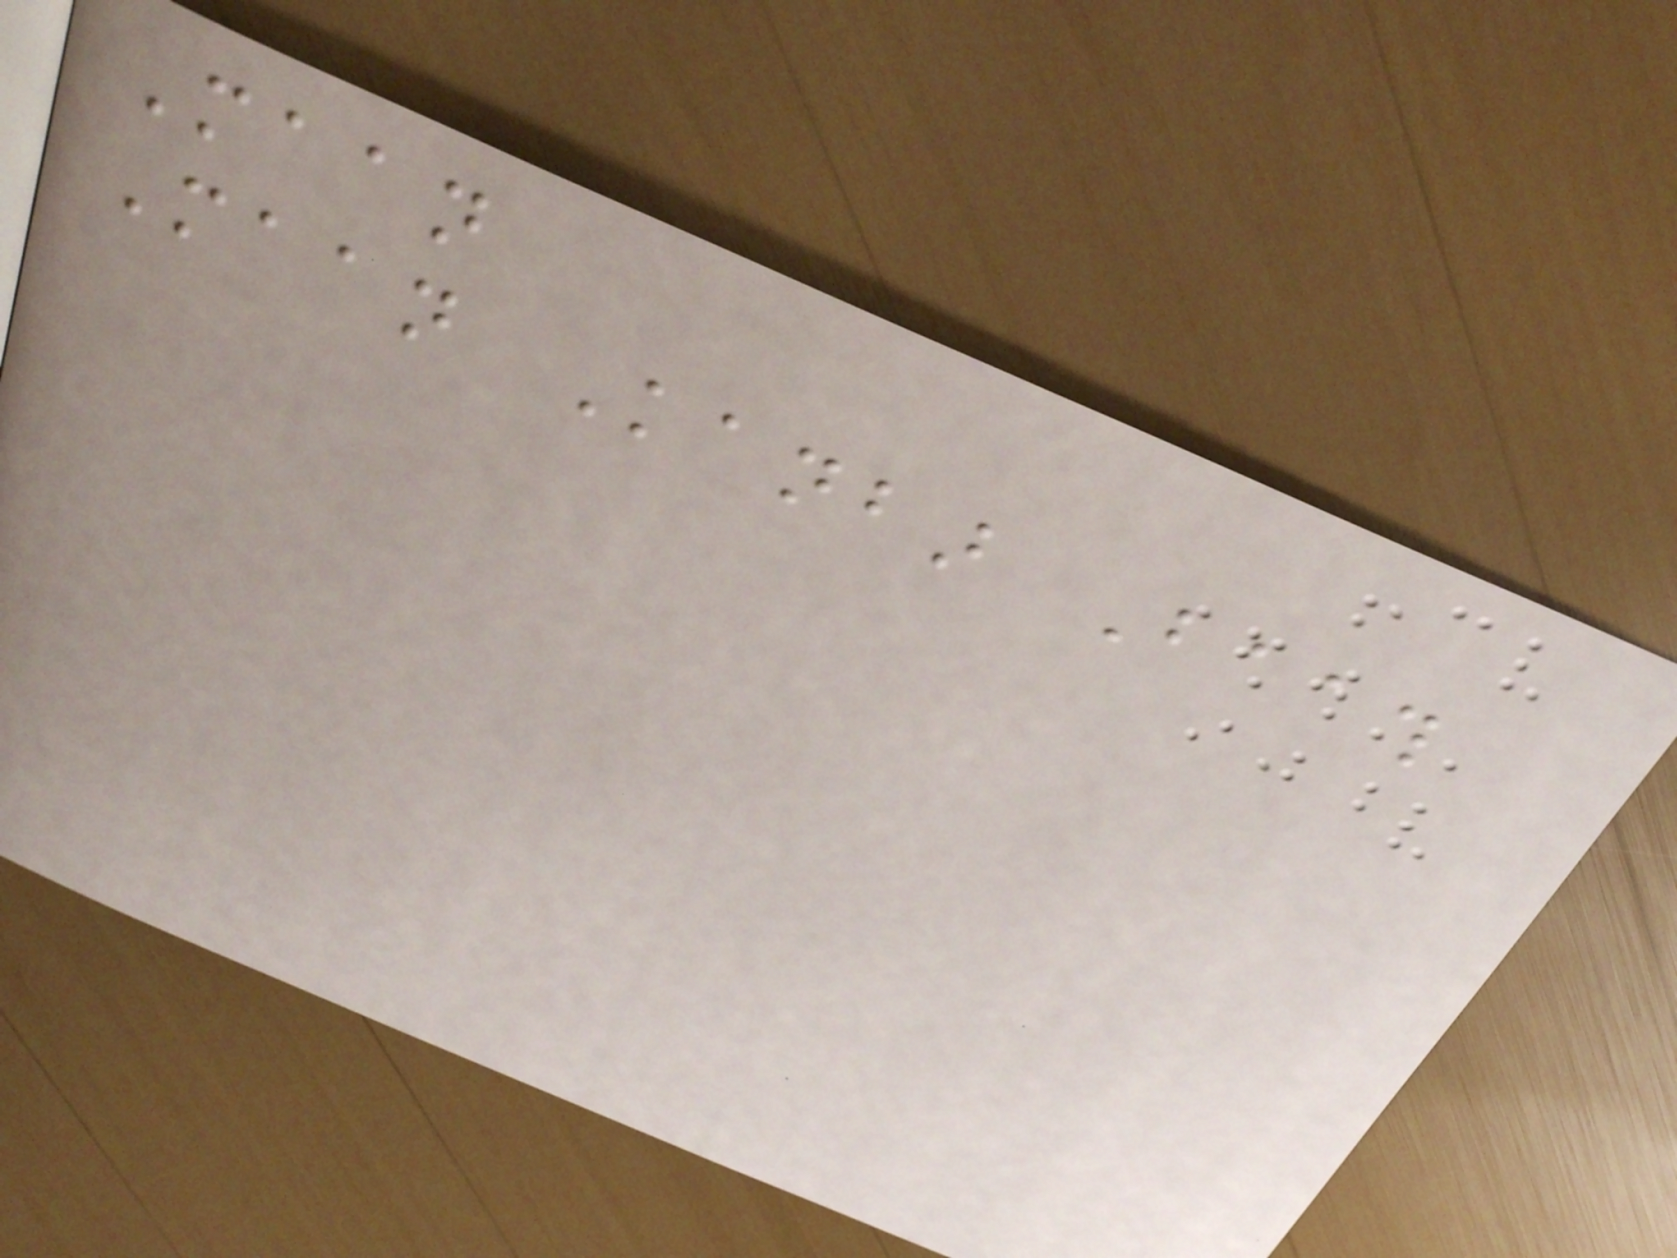Maan
Maan Kanbar Baath
